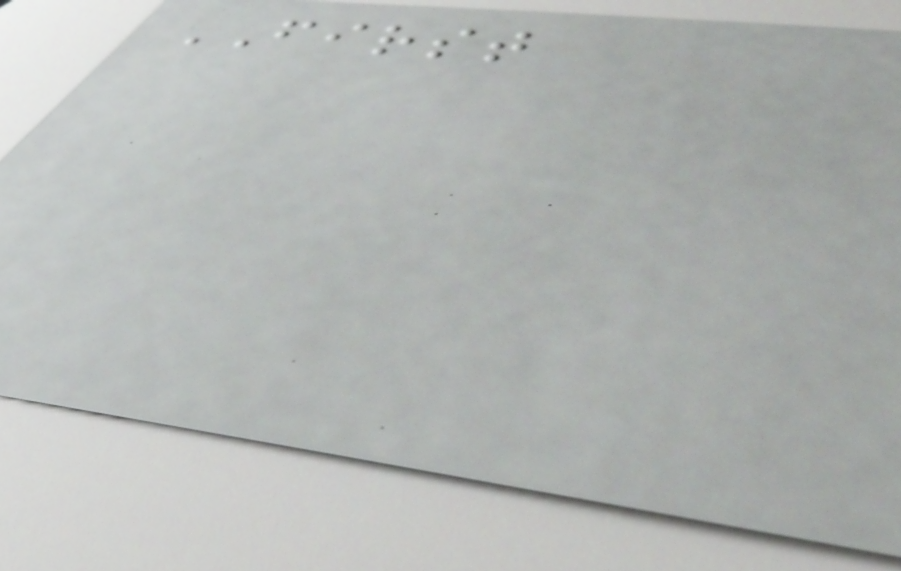FIRST
